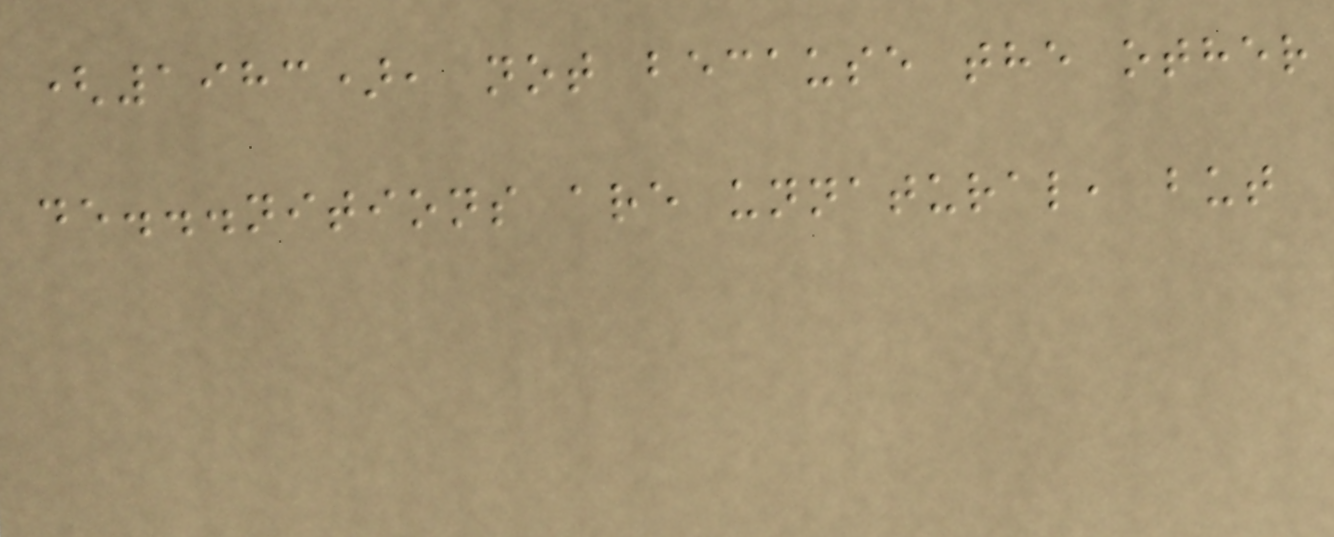(1983), not because the other
de...nitions are unnatural, but
